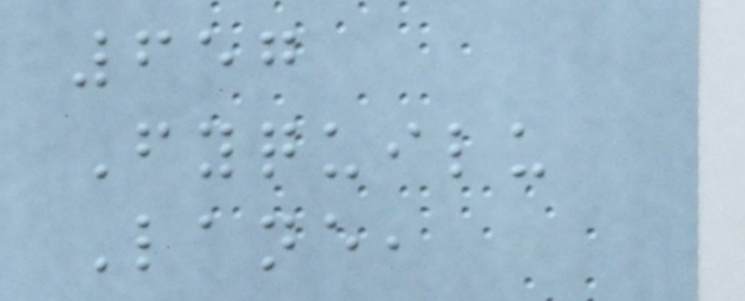657
Fyquilu
Lane,
